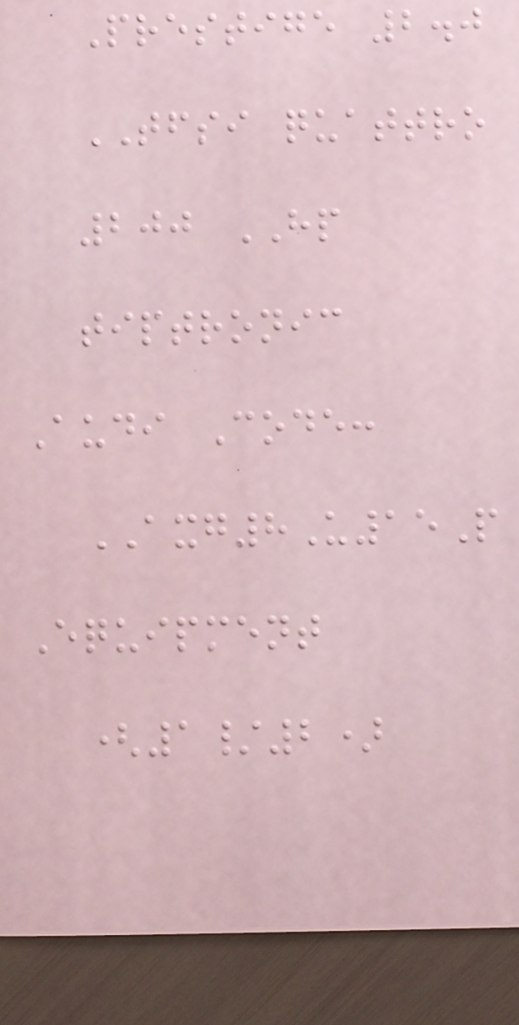Prestige 2.0
TFSI quattro
200 HP
tiptronic
Audi Code:
AXG8U15P
Equipment
(1/2)
